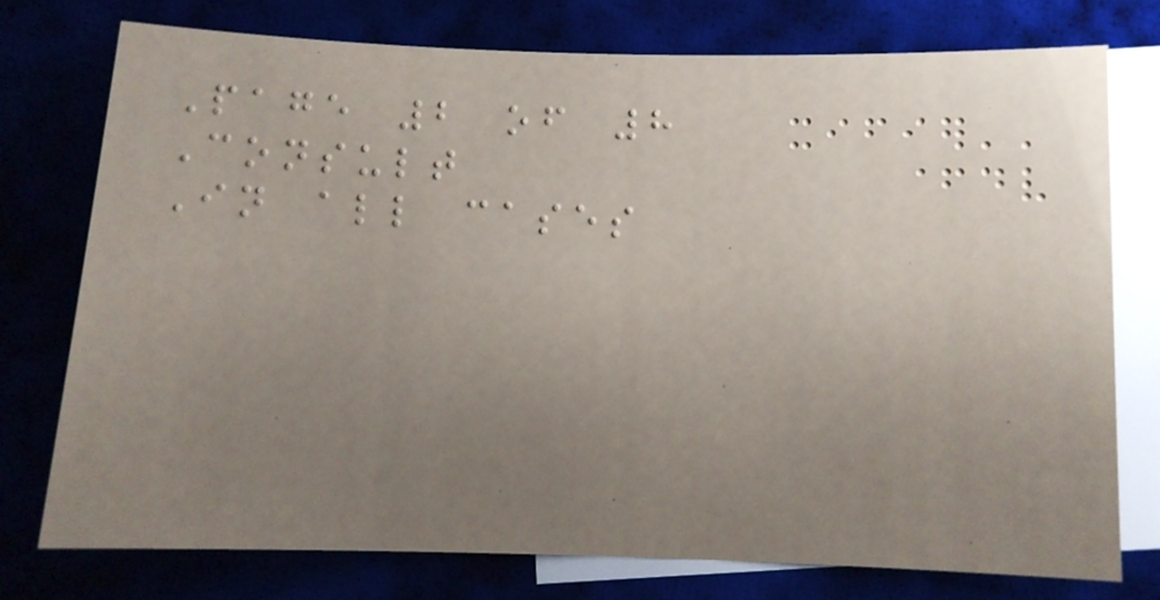Page 2 of 8
Consult
In all cases
